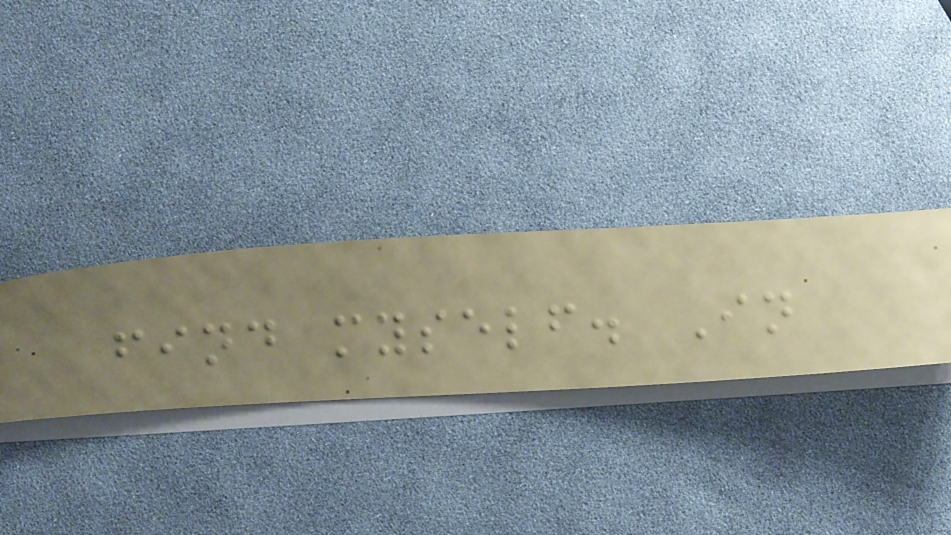find myself. In
